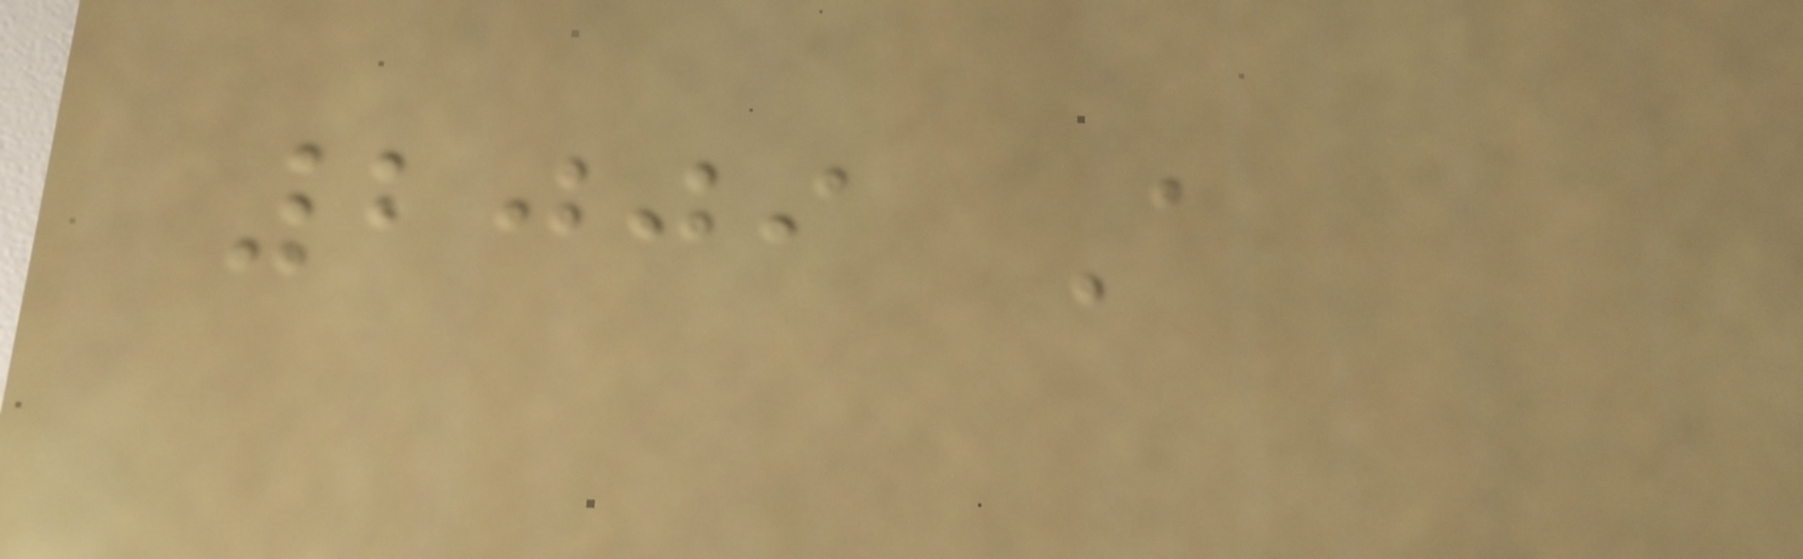2009 A
